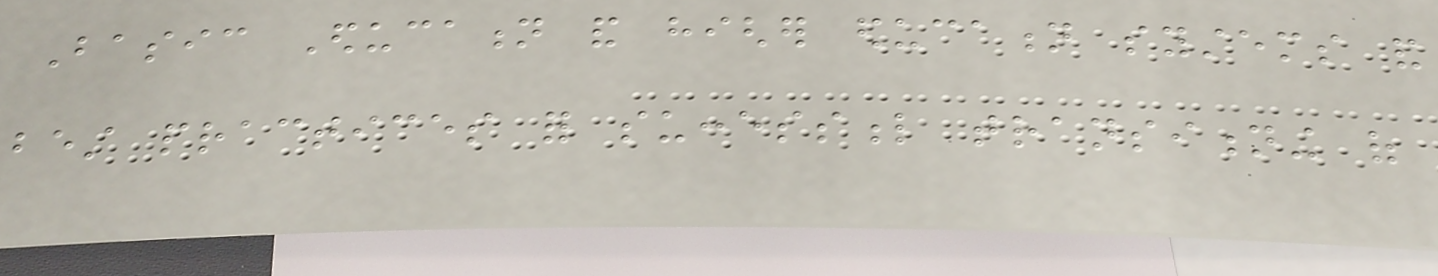Basic Education and higher education systems and
best practices for successful transitioning of
